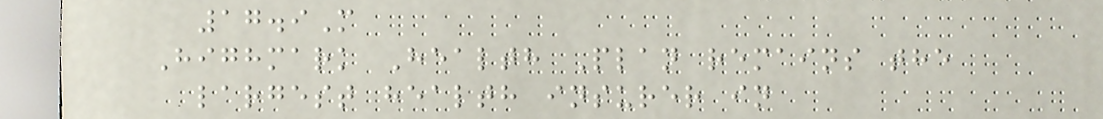17.9M
Highmark Health Plan remains the
largest health insurer in
